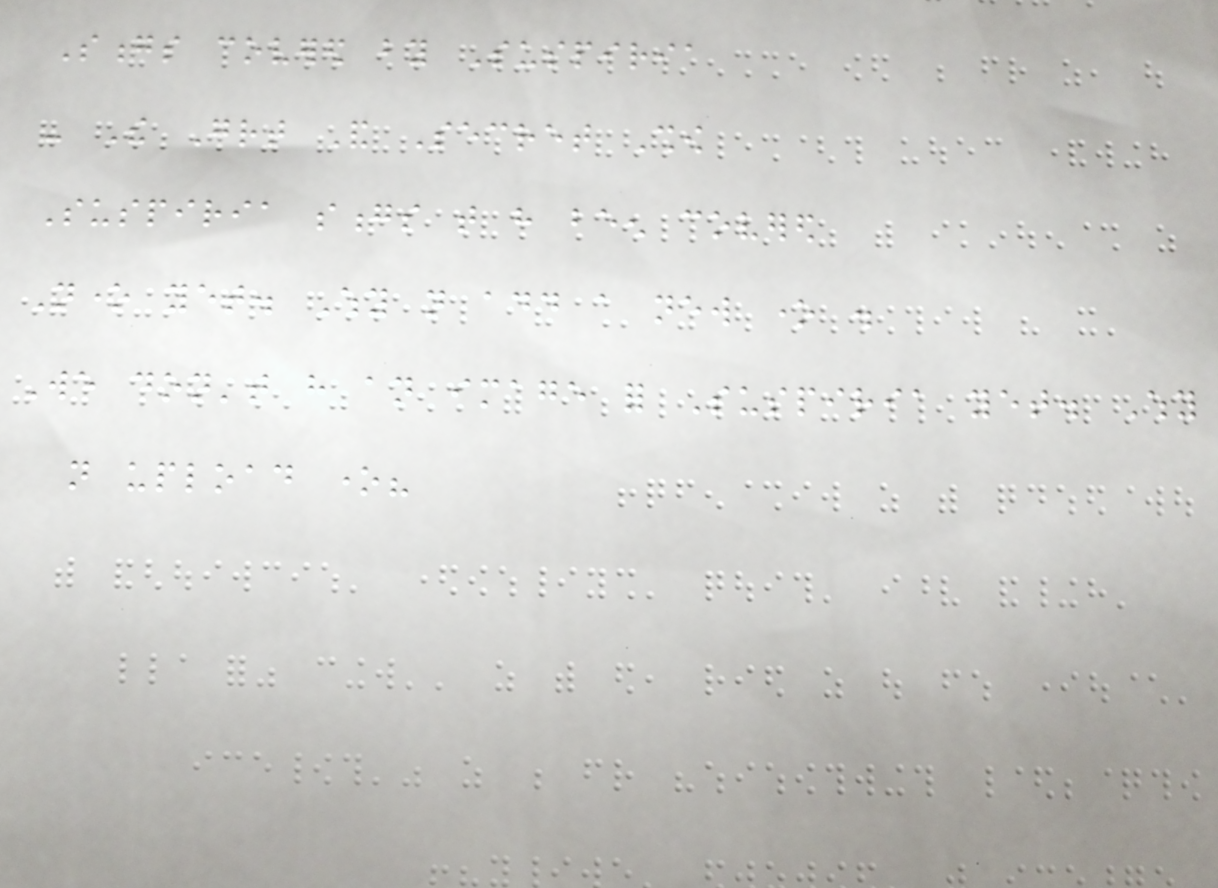Songs covered by Suspiria
- The Great And Secret Show
Suspiria songs that have been covered
None yet. Why not add a new one .
We don't have an image for Suspiria yet. Why
not upload one?
